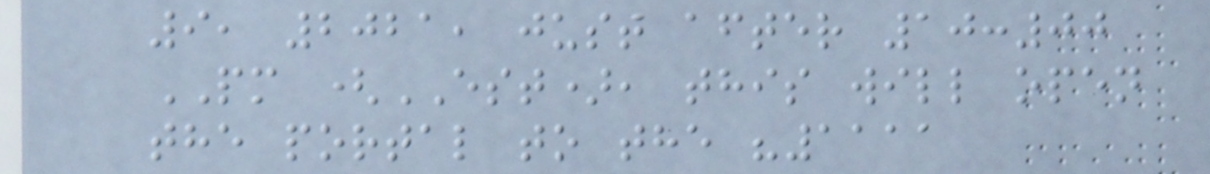9, 2021, just after 10:00
PM (EST), this will open
the portal to the "1111
